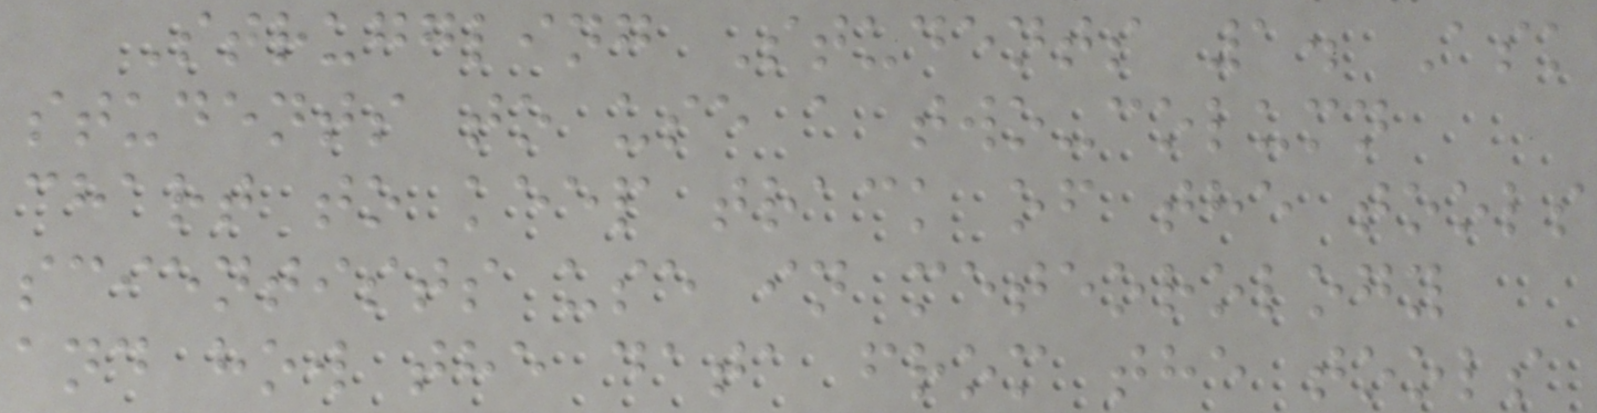Struggling Students 1. Ask
students to use a two-column
chart to keep track of the tools
scientists use in meteorology
and how the data from the tools
